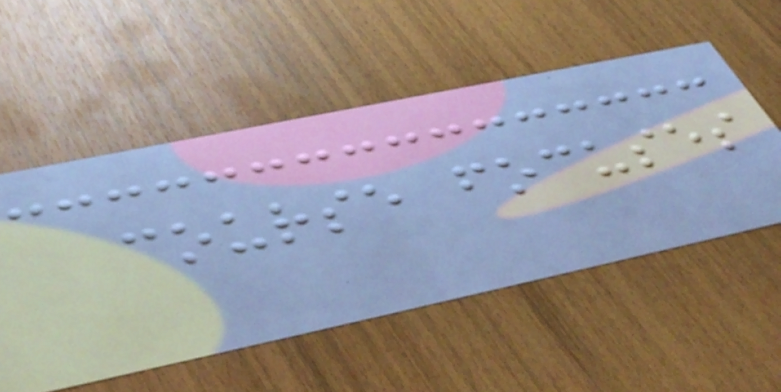course focuses
